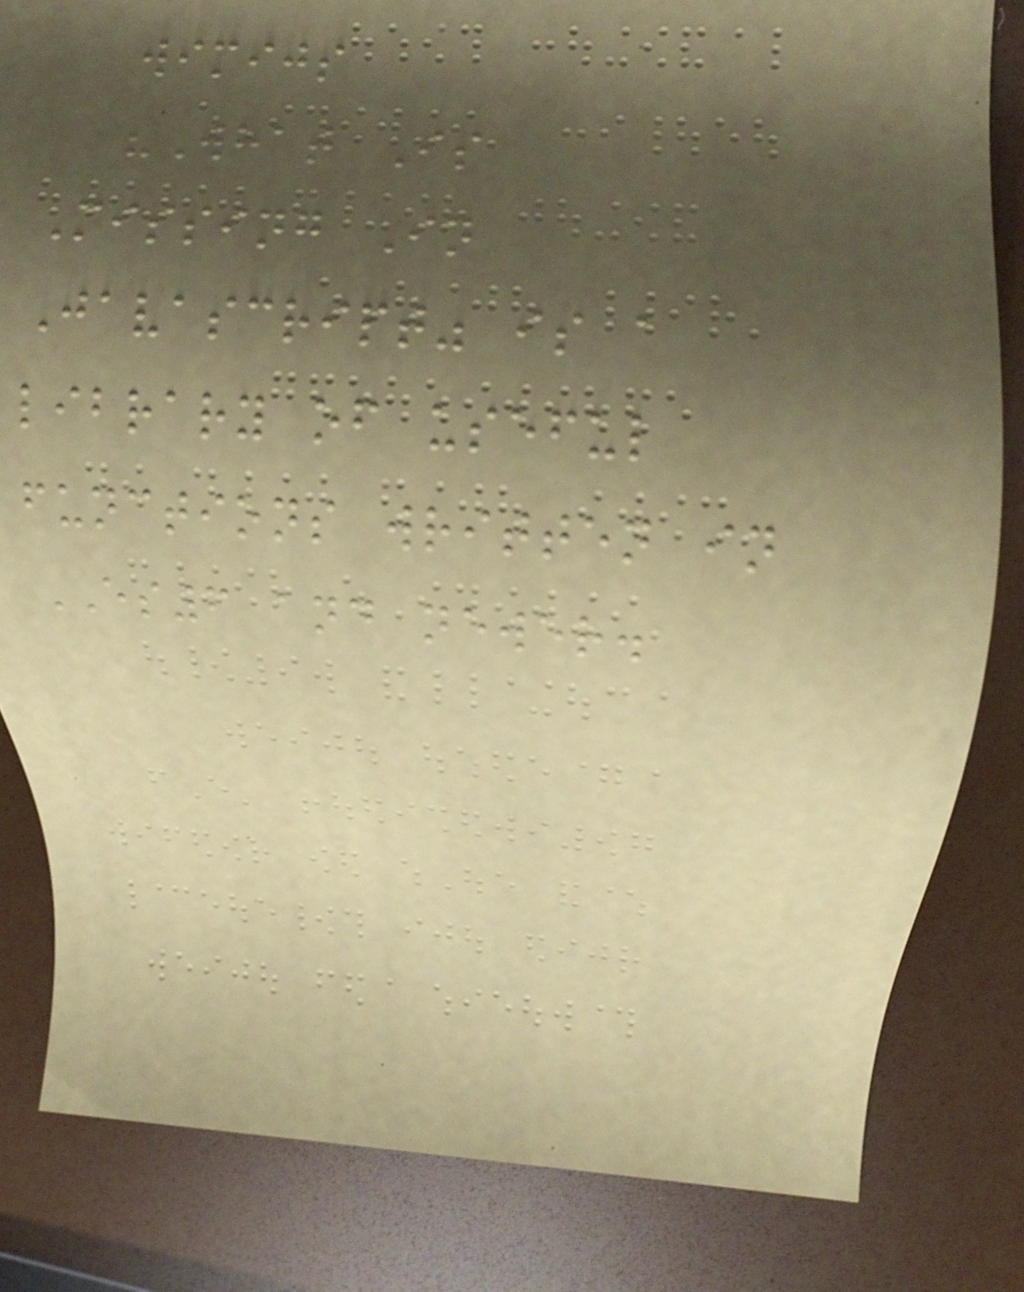wimijs
"What Is
Missing In
Javascript" is a
library of useful
functions written in
ES6 and newer.
